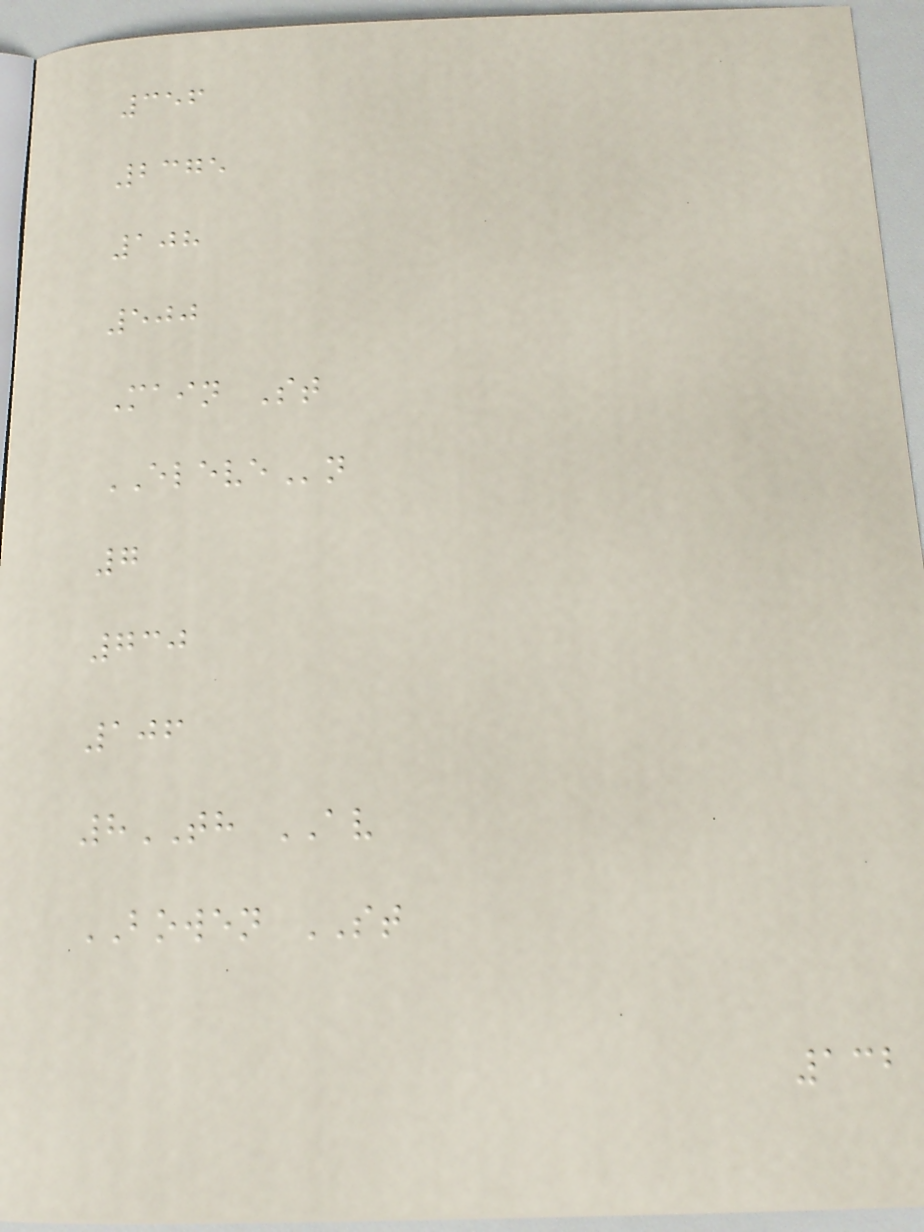356
2375
108
500
Main St
ELEVEn
7
730
106
8TH AV
BOWEN ST
132
